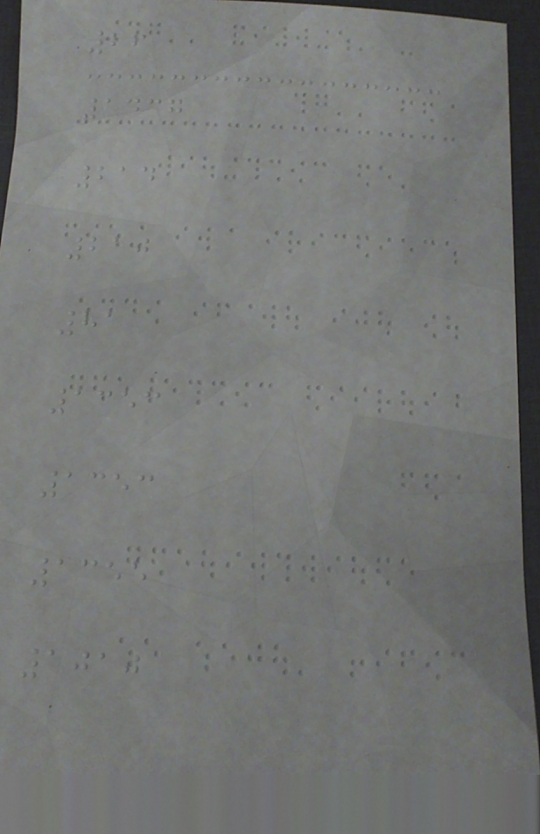26
1437
214
210
81
1353
1353
1355
1010
